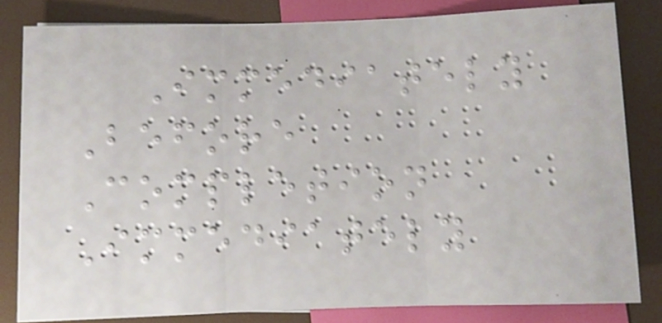Immediately
Before
Completion
Immediately
